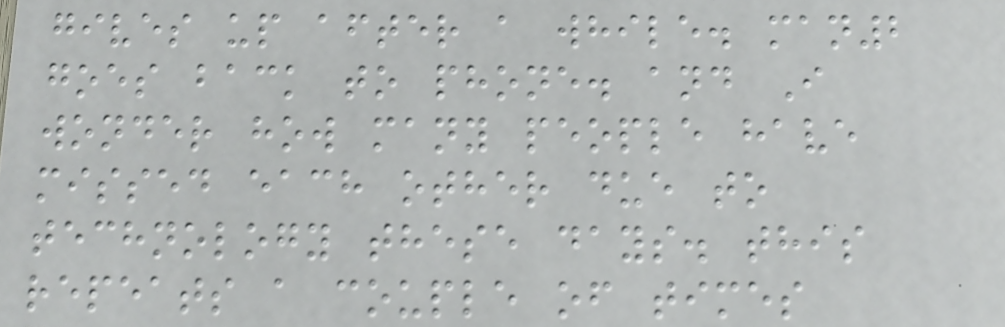gives up after a while. man2
goes back to phone. and I
wonder how many people have
missed each other due to
technology these days. this
repeats a couple of times
